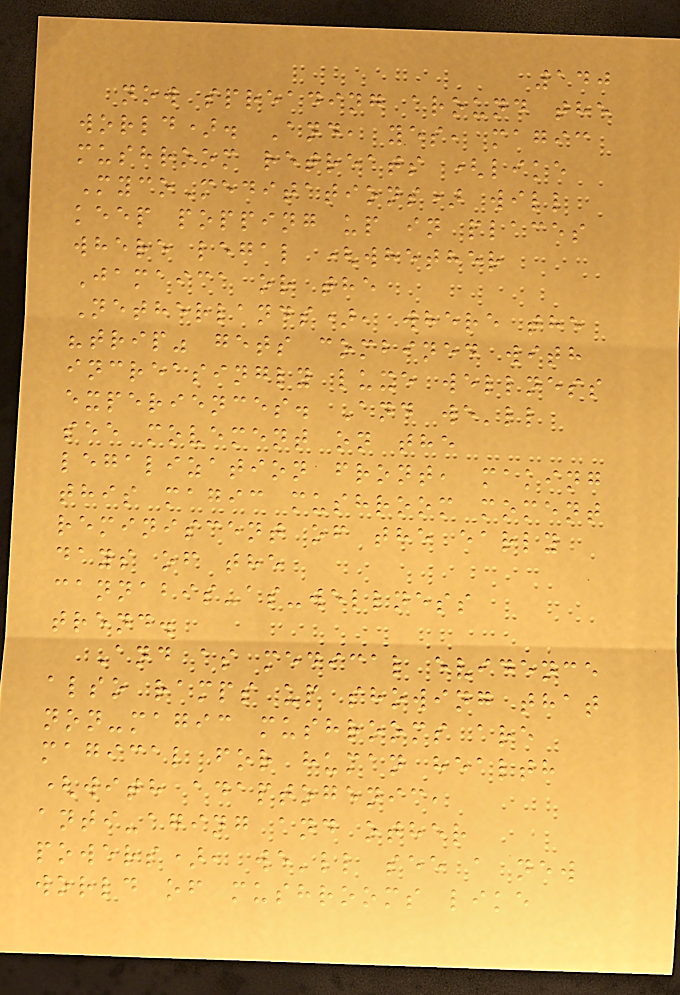140
now spreading around the
world). And, yes, magic
mushroom retreats (like
MycoMeditations) will
keep popping up in places
where legal (whether
Jamaica or the
Netherlands), where the
"trip" gets combined with
increasingly luxe wellness
experiences. And we'll
see movement on the
legalization front, making
this magic mushroom moment
reminiscent of the early
days of the
cannabis-as-wellness
trend.
And as medical evidence
also ramps up showing that
non-magic mushrooms are
magical for human health
(with adaptogenic,
anti-aging and other
powers), we'll see a new
world of mushrooms like
